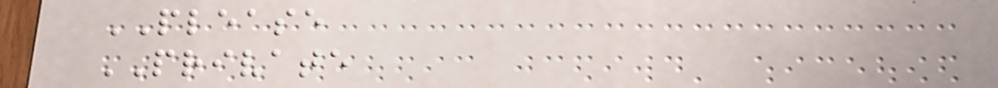PLEASE
PRIVATE
